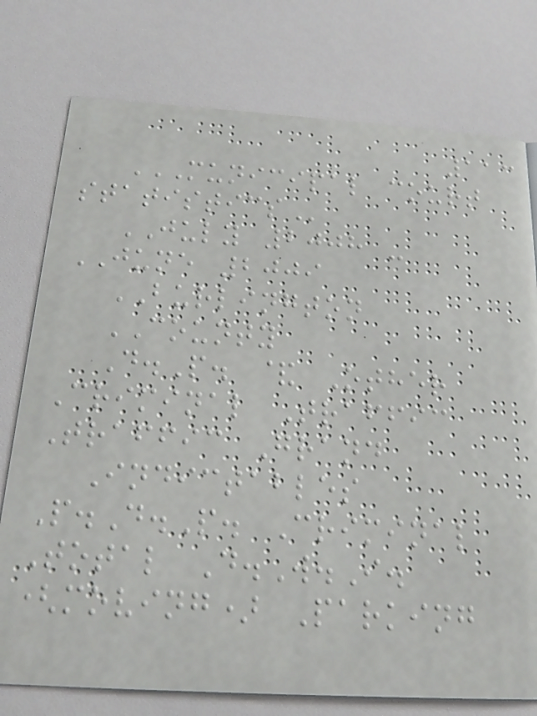113
MUNICIPAL COURT
STATISTICS
JULY 2008 -
JUNE 2009
BURLINGTON
COUNTY
D.P. & Other
Criminal Traffic
Traffic Grand
Indictables
P.D.P. Criminal
Total D.W.I.
(moving) Parking
